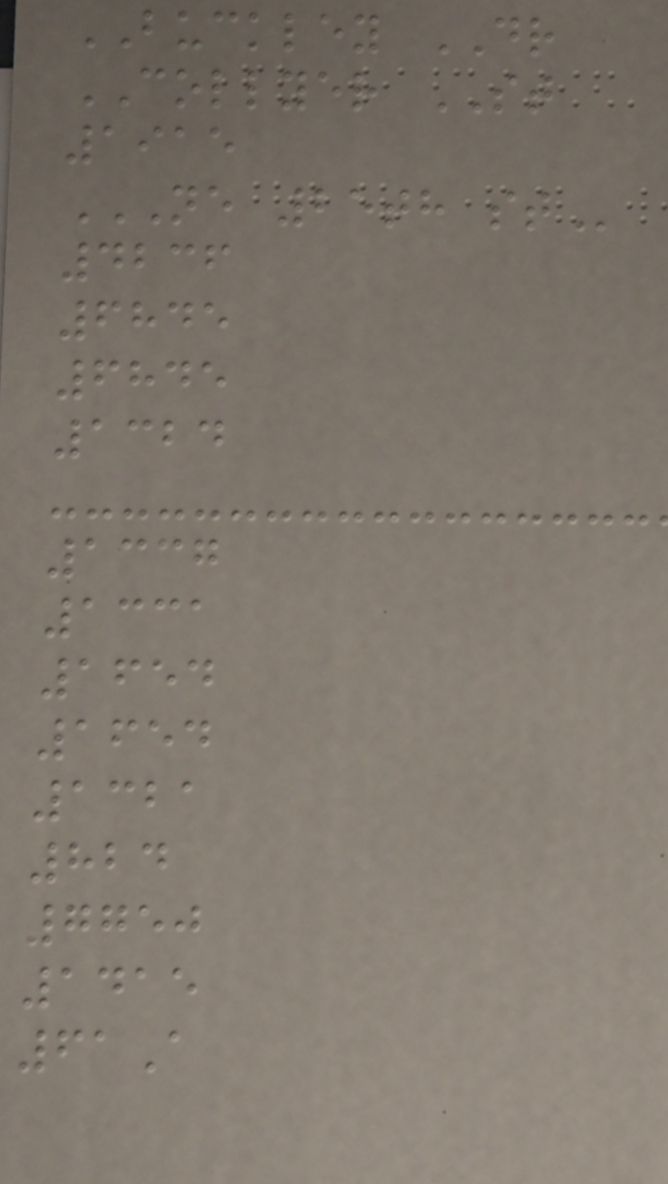BUCKLEY DR
COLLYER ST
1915
NE 25TH ST
4236
6845
6845
1324
1337
1331
1654
1654
1321
824
7750
1415
61A
